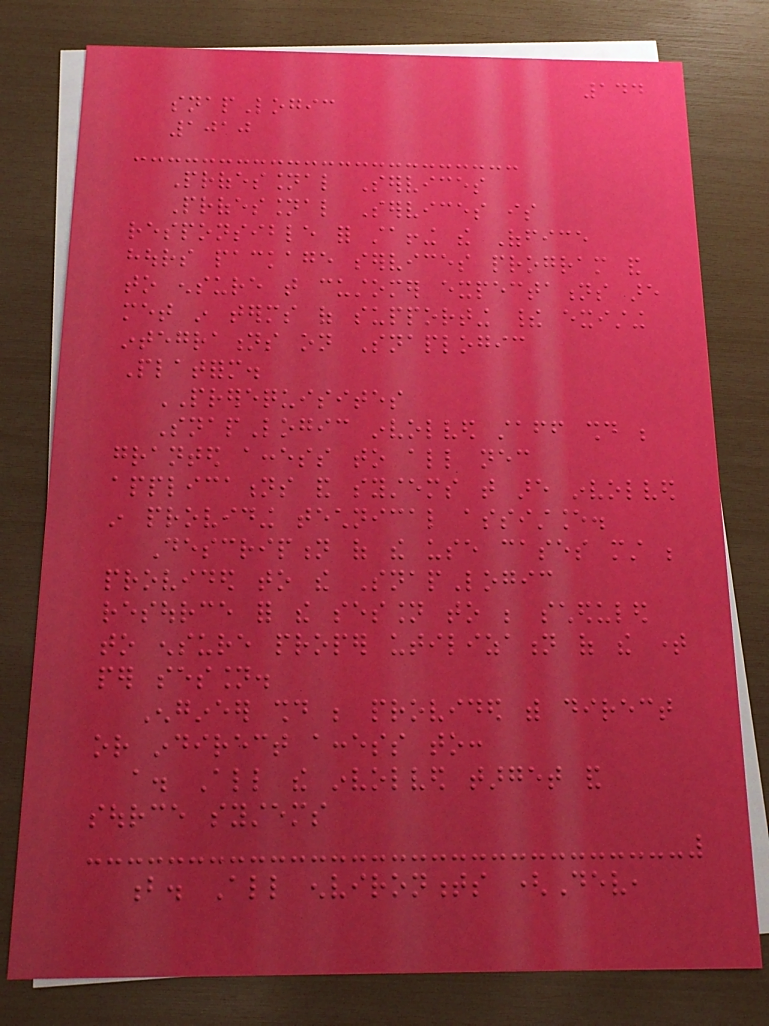144
snapLogic
1010
Professional Services
Professional Services is
responsible for staffing the Office
hours package services program and
to ensure that customer expectations are
met in terms of supporting their existing
integrations on Snaplogic
Platform.
PREREQUISITES
SnapLogic involved staff should be
granted access to all necessary
applications and systems that are involved
in providing technical assistance.
Description of the use cases must be
provided to the SnapLogic
resource for the session to be scheduled
to ensure proper utilization of the time
per session.
Engineer should be provided with direct
or indirect access to:
a. All the involved target and
source systems
b. All environments (Dev,
